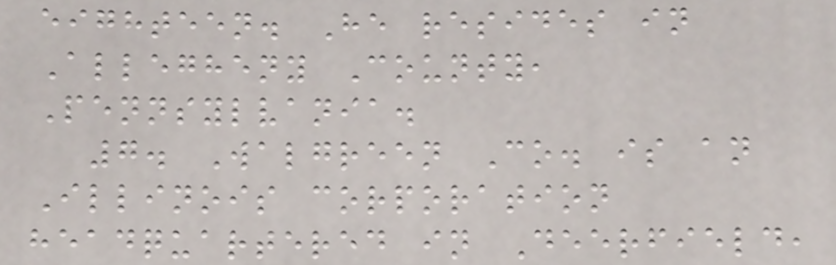eighteen. He resides in
Allegheny County,
Pennsylvania.
7. Walgreen Co. is an
Illinois corporation
headquartered in Deerfield,
